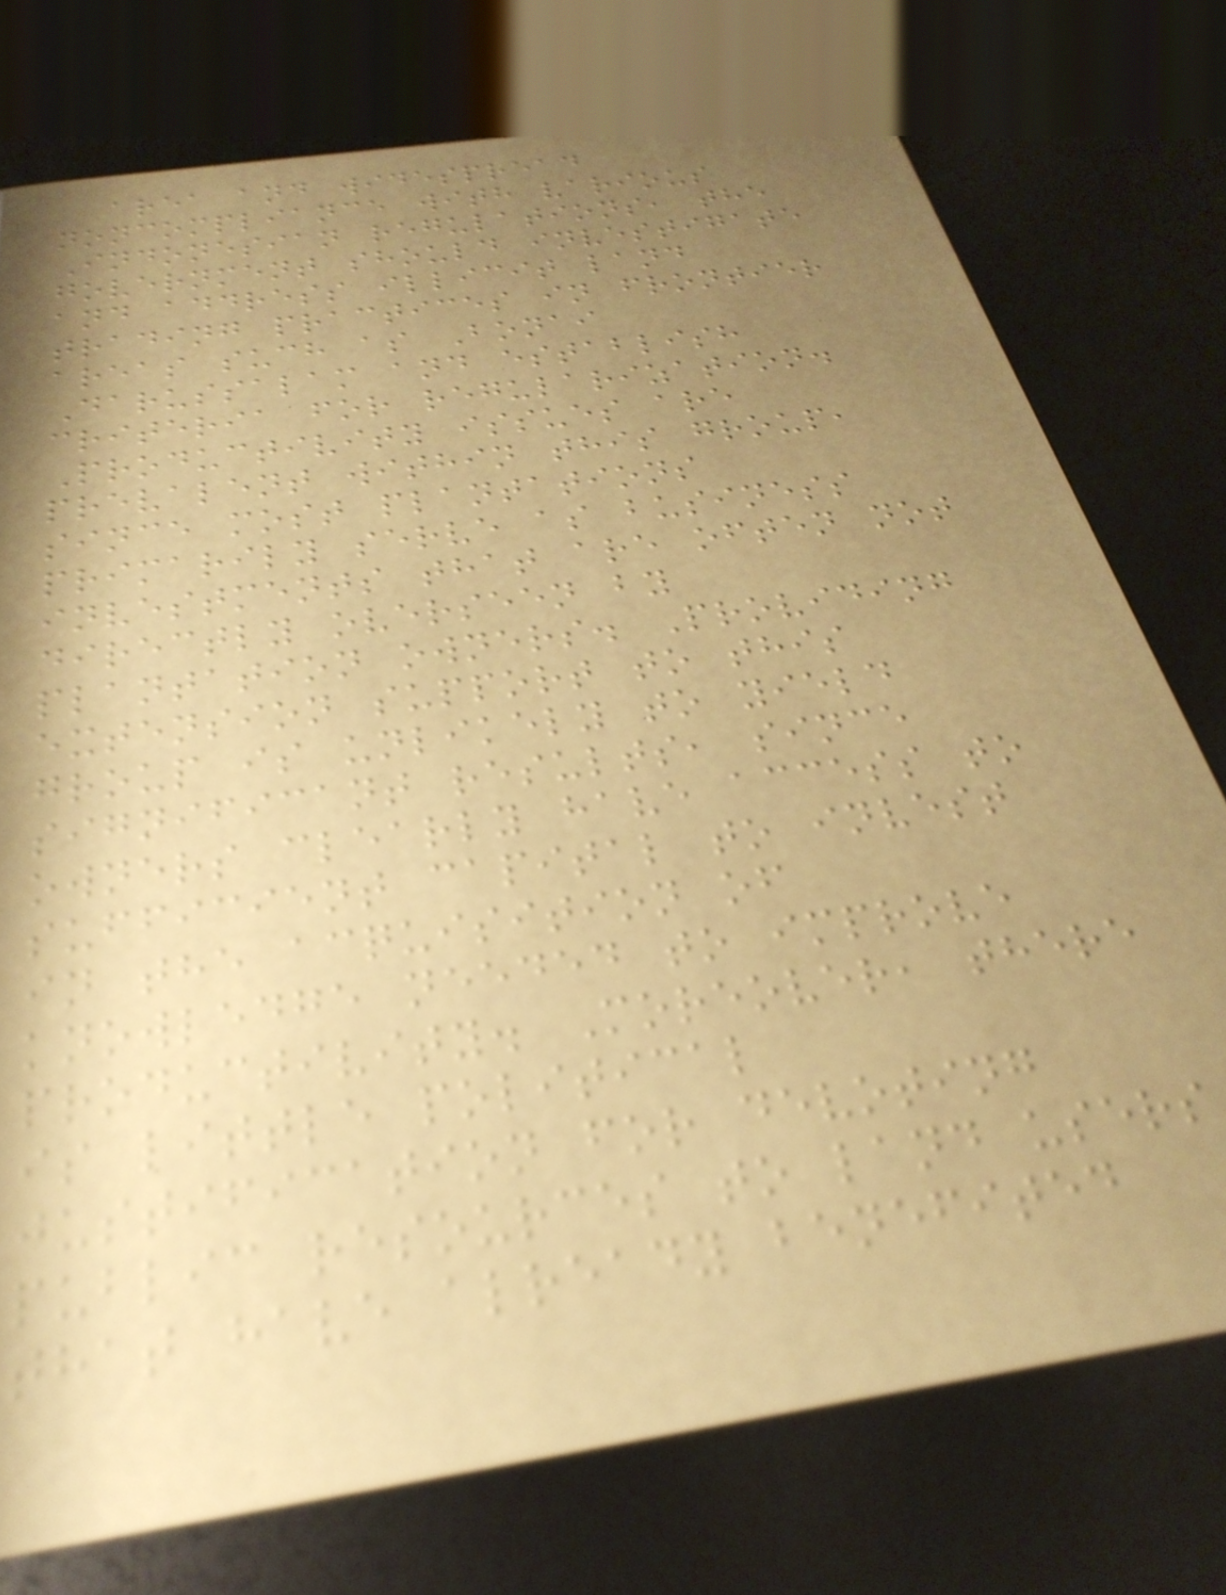area and widespread
noncompliance with various
Indonesian regulations, the
government should investigate
and address illicit land
trading practices in frontier
areas such as Bonai
Darussalam and establish
criteria for regularization.
Productivity issues are
prevalent within this group,
since most plantations
primarily serve as business
investments that are often not
directly overseen by
plantation owners. Providing
extension support to this
group is unlikely to yield
significant results, since
owners clearly have access to
sufficient capital to invest
in the acquisition of
knowledge needed to improve
productivity. Moreover, there
is little political
justification for devoting
public resources to land users
that have already benefited
